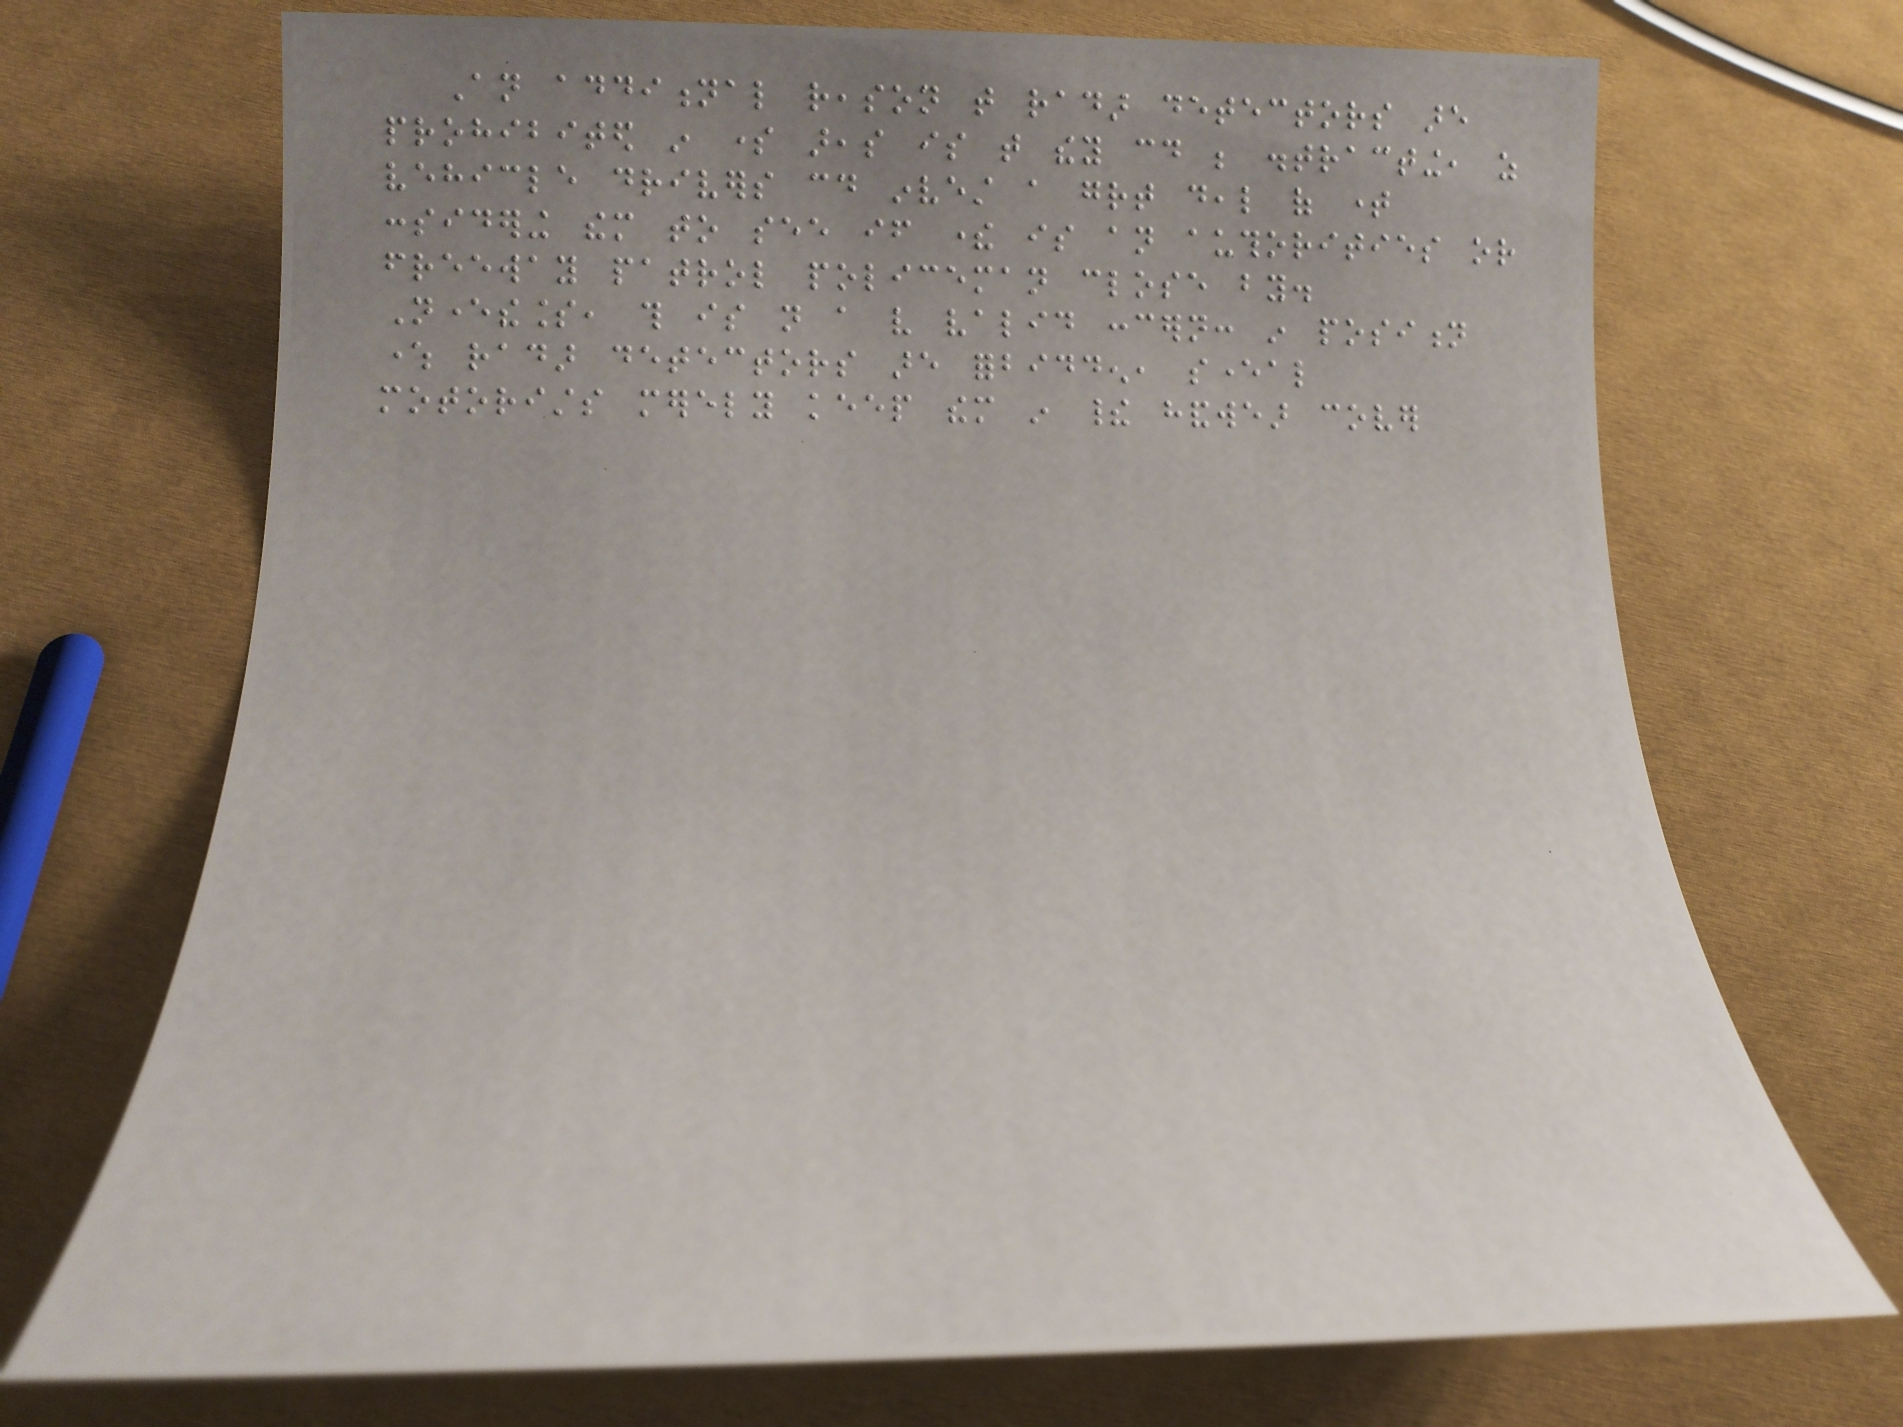An additional reason that radar detectors are
prohibited in some areas is that they could be distracting, as
vehicle drivers could invest a great deal of time
considering them to see if there is an authorities or
freeway patrol policeman close by.
Nevertheless, this is not a very valid concern: in position
where radar detectors are forbidden, several
motorists merely keep them in their handwear cover
